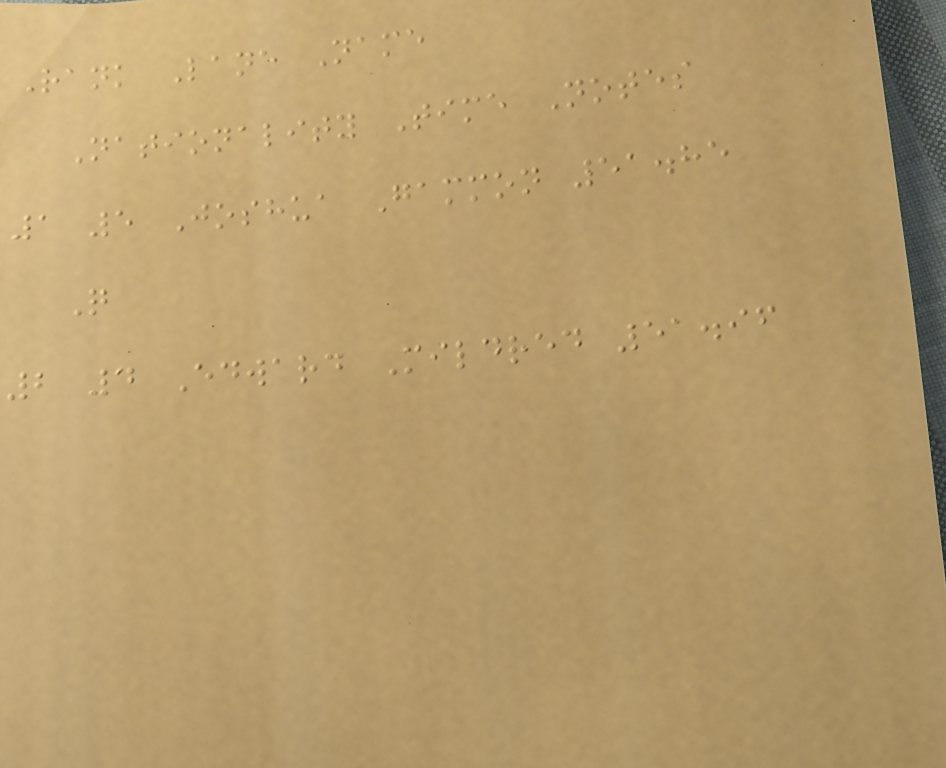Rank Lane Name
Nationality Time Notes
1 5 Joshua Gammon 51.85
Q
2 4 Edward Mildred 51.96
